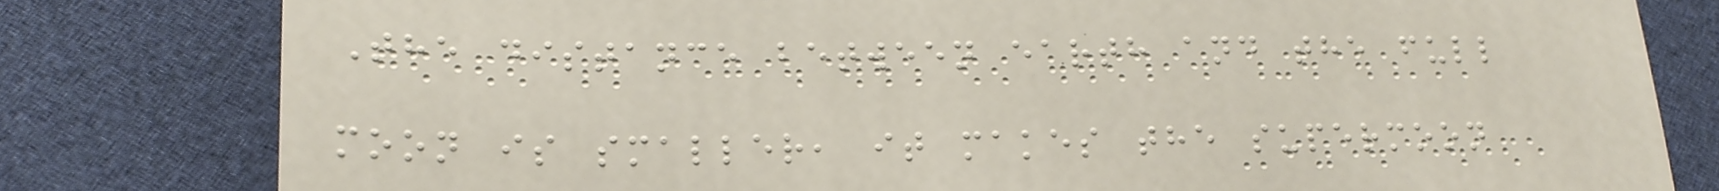The distance between earth and the full
moon is smaller, it makes the supermoon
